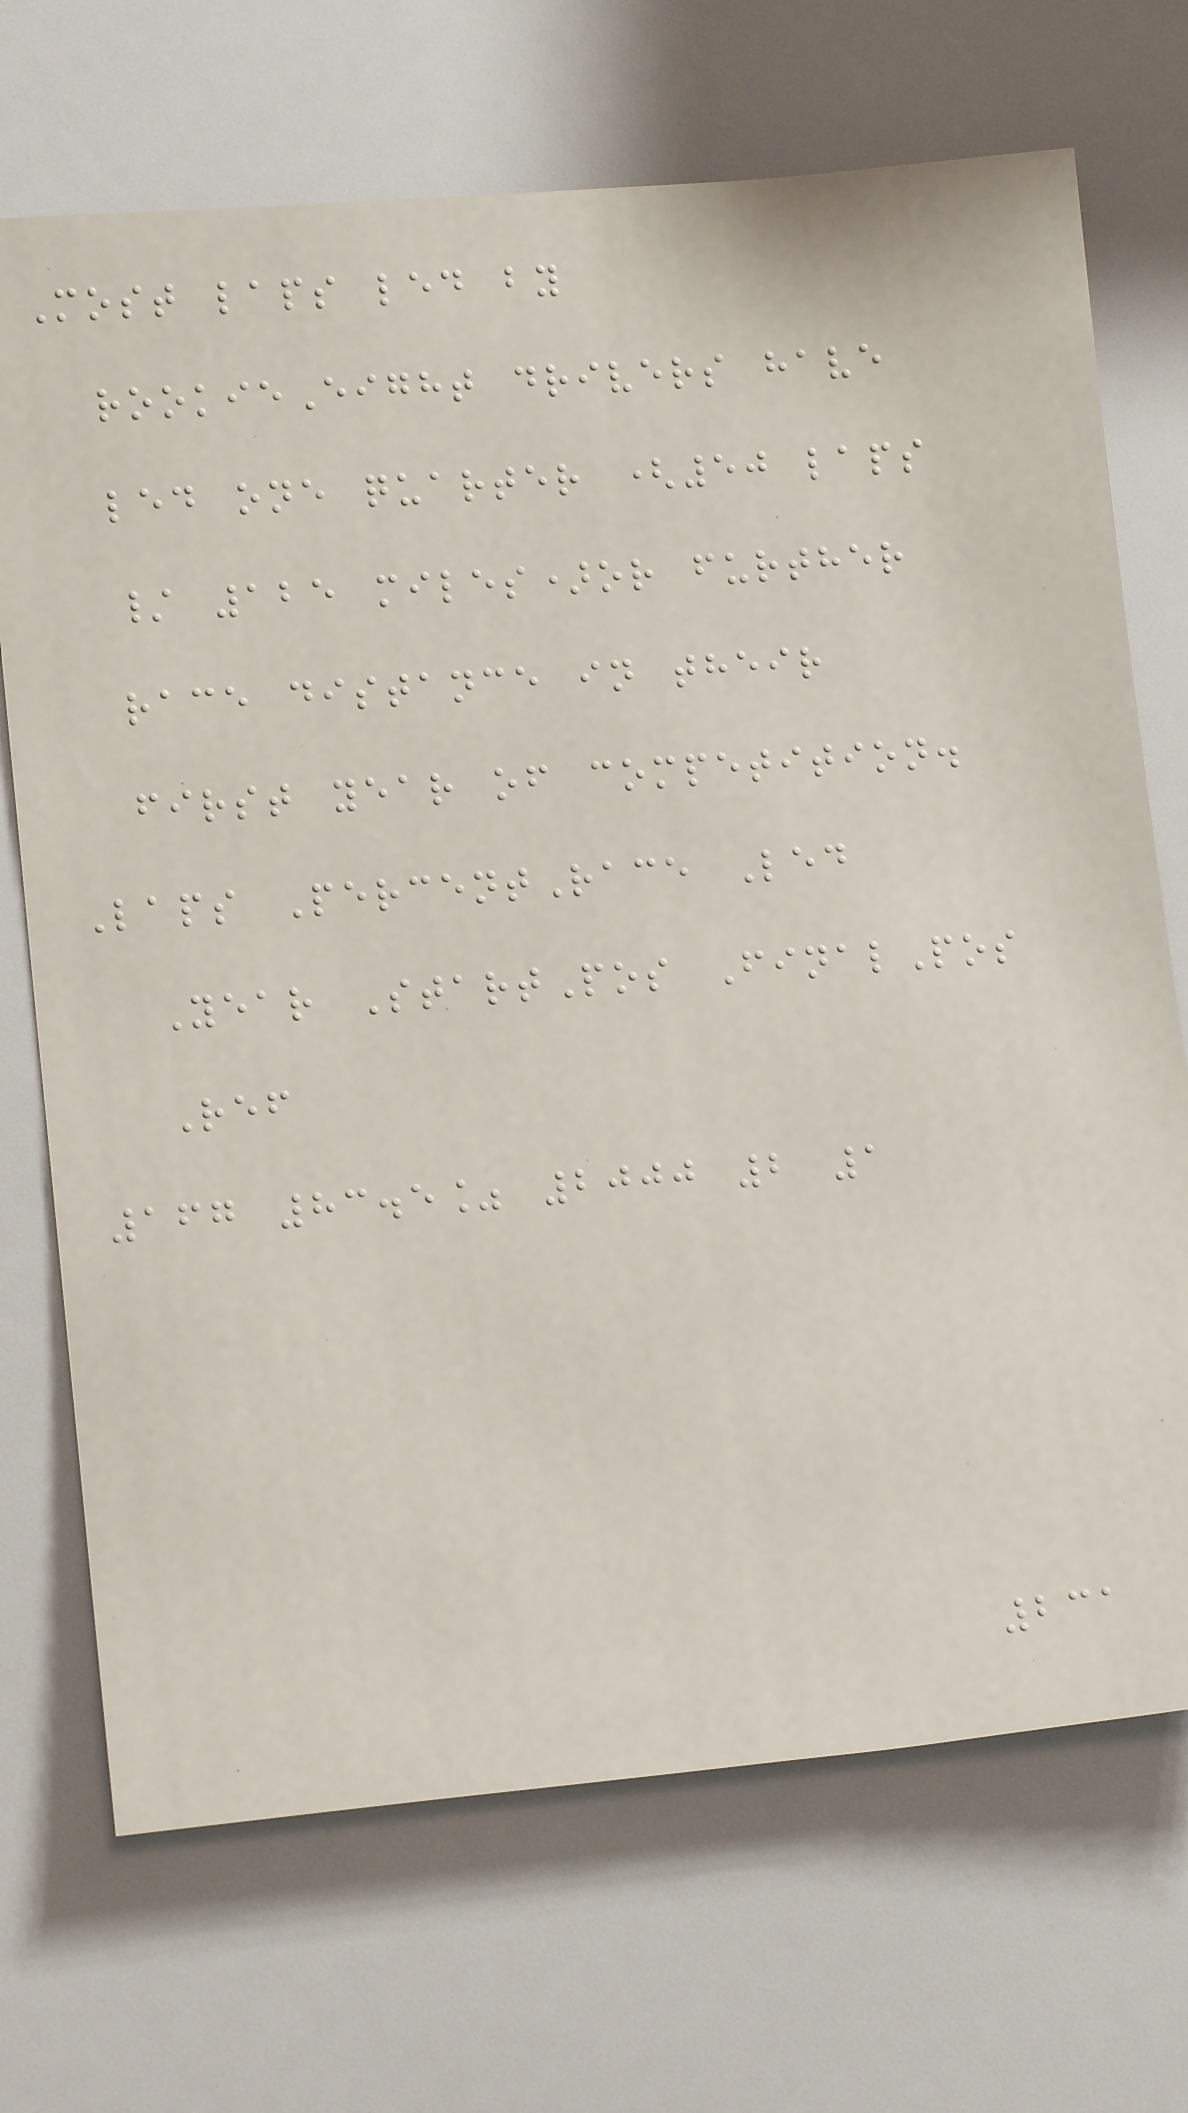Most laps led by
rookieEight drivers have
led one quarter (50 laps
/ 125 miles)or further
race distance in their
first year of competition.
Laps PercentRace Led
Year StartPos FinalPos
Ref
167 83.5% 2000 2 1
231
